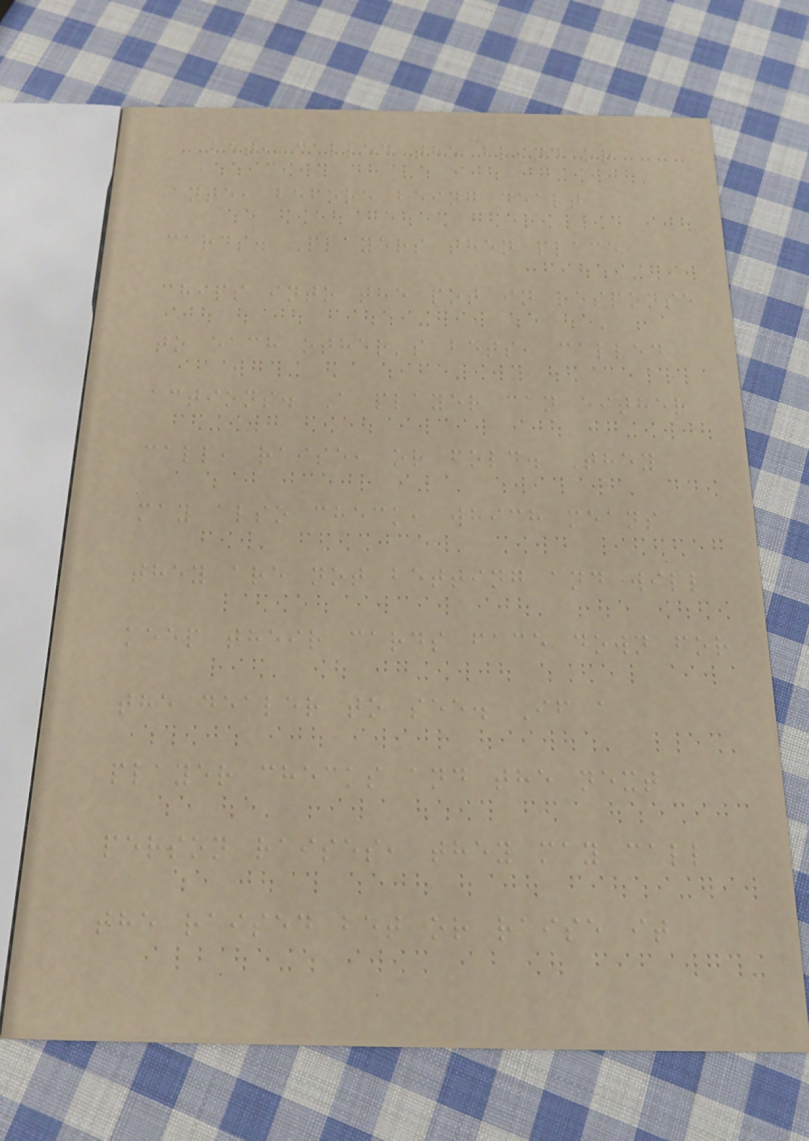bet, called the blind or
ante, before being dealt
cards. Players then place
chips into the pot in response
to each other's bets, called
actions. A player can either
call, raise, or fold. They
may also check, which means
they are not betting and will
keep their cards face down for
the dealer to see. If a
player checks and the next
person raises, they may call
the raised bet or raise it
